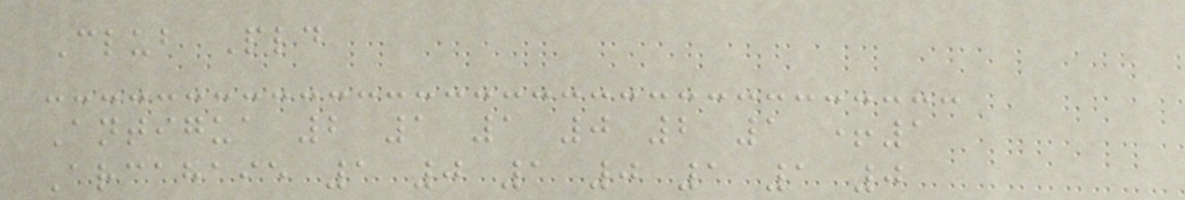Club Pld
Antigua 2 1 1 0 2 1 +1
Arcahaie 1 0 1 0 1 1 0
